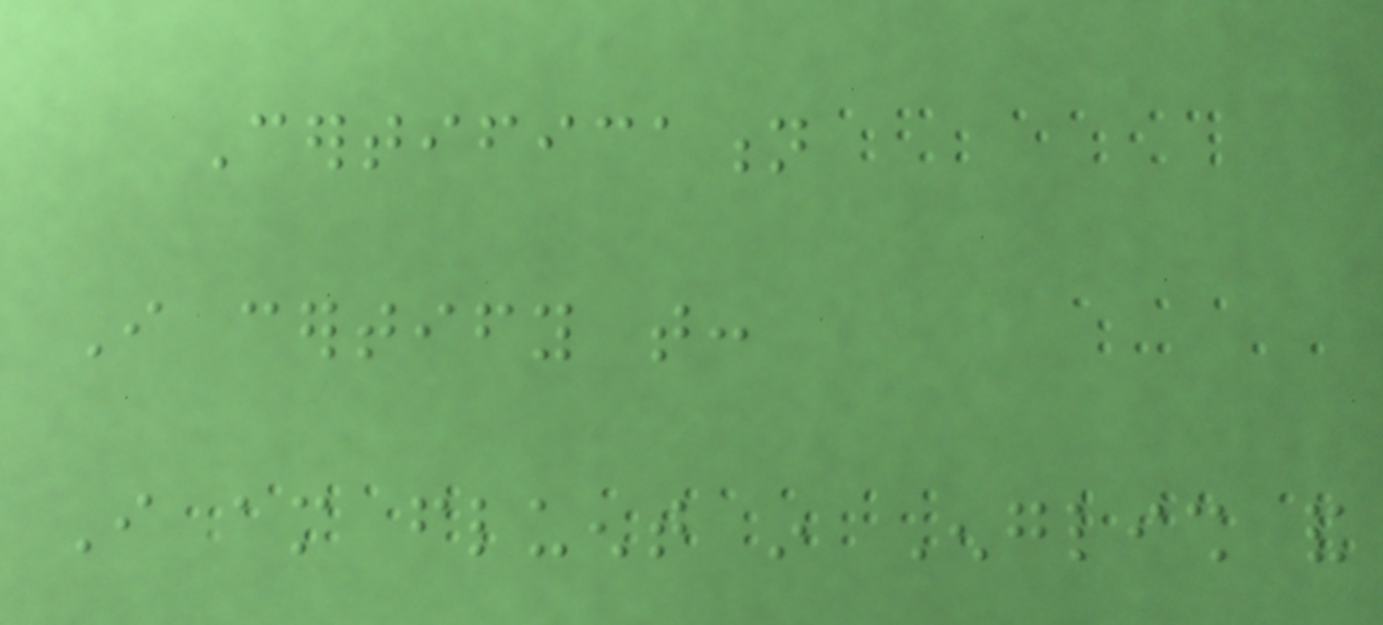Certification
I certify that:
I am fluent in English and
